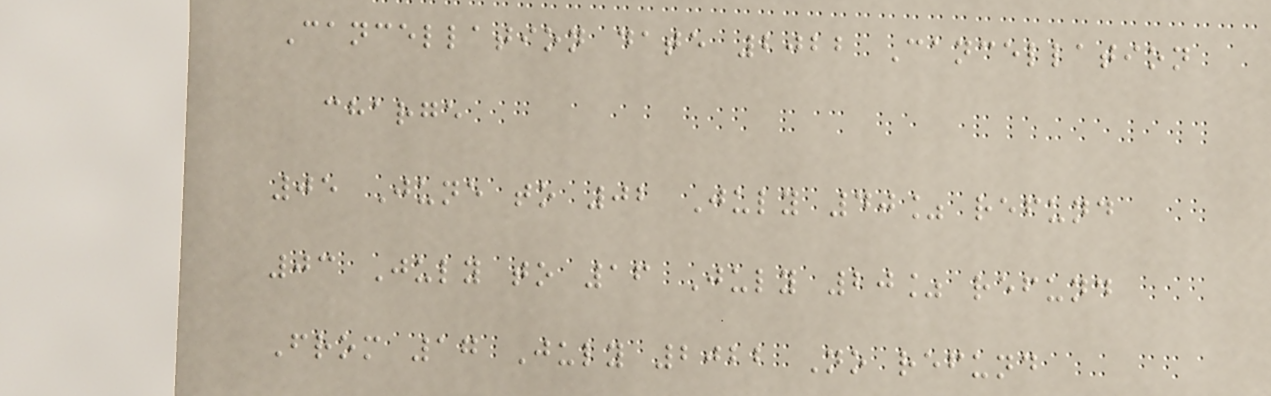Cancellation date 2022 Cancellation
charge
05 June to 02 July 40% refund
03 July to 16 July 20% refund
From 17 July 2022 No refund
